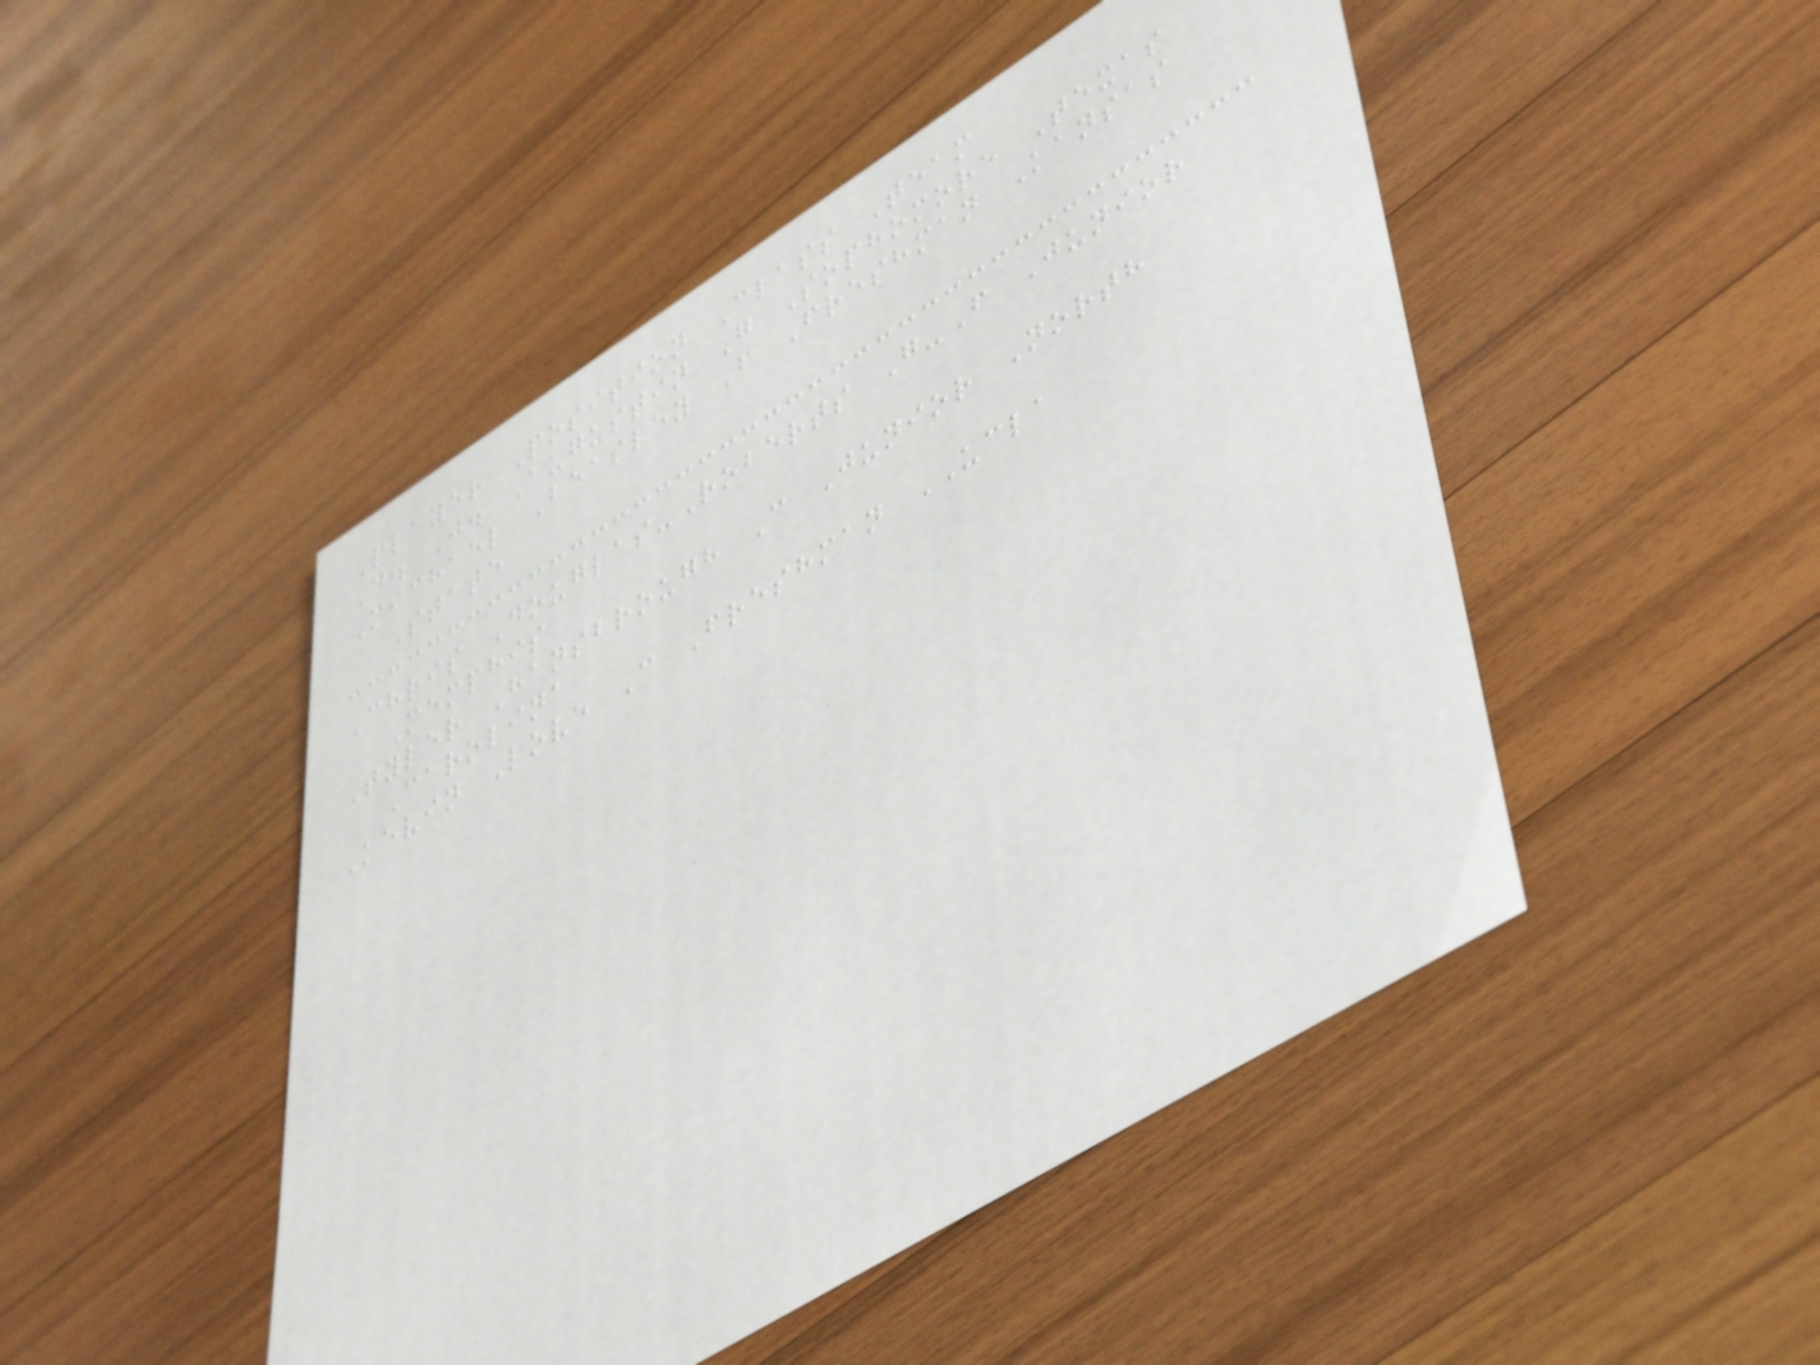Player Position Class Team
D. J. Augustin G Sophomore Texas
Michael Beasley F Freshman Kansas
State
Chris Douglas-Roberts G-F Junior
Memphis
Tyler Hansbrough C Junior North
Carolina
Kevin Love C Freshman UCLA
